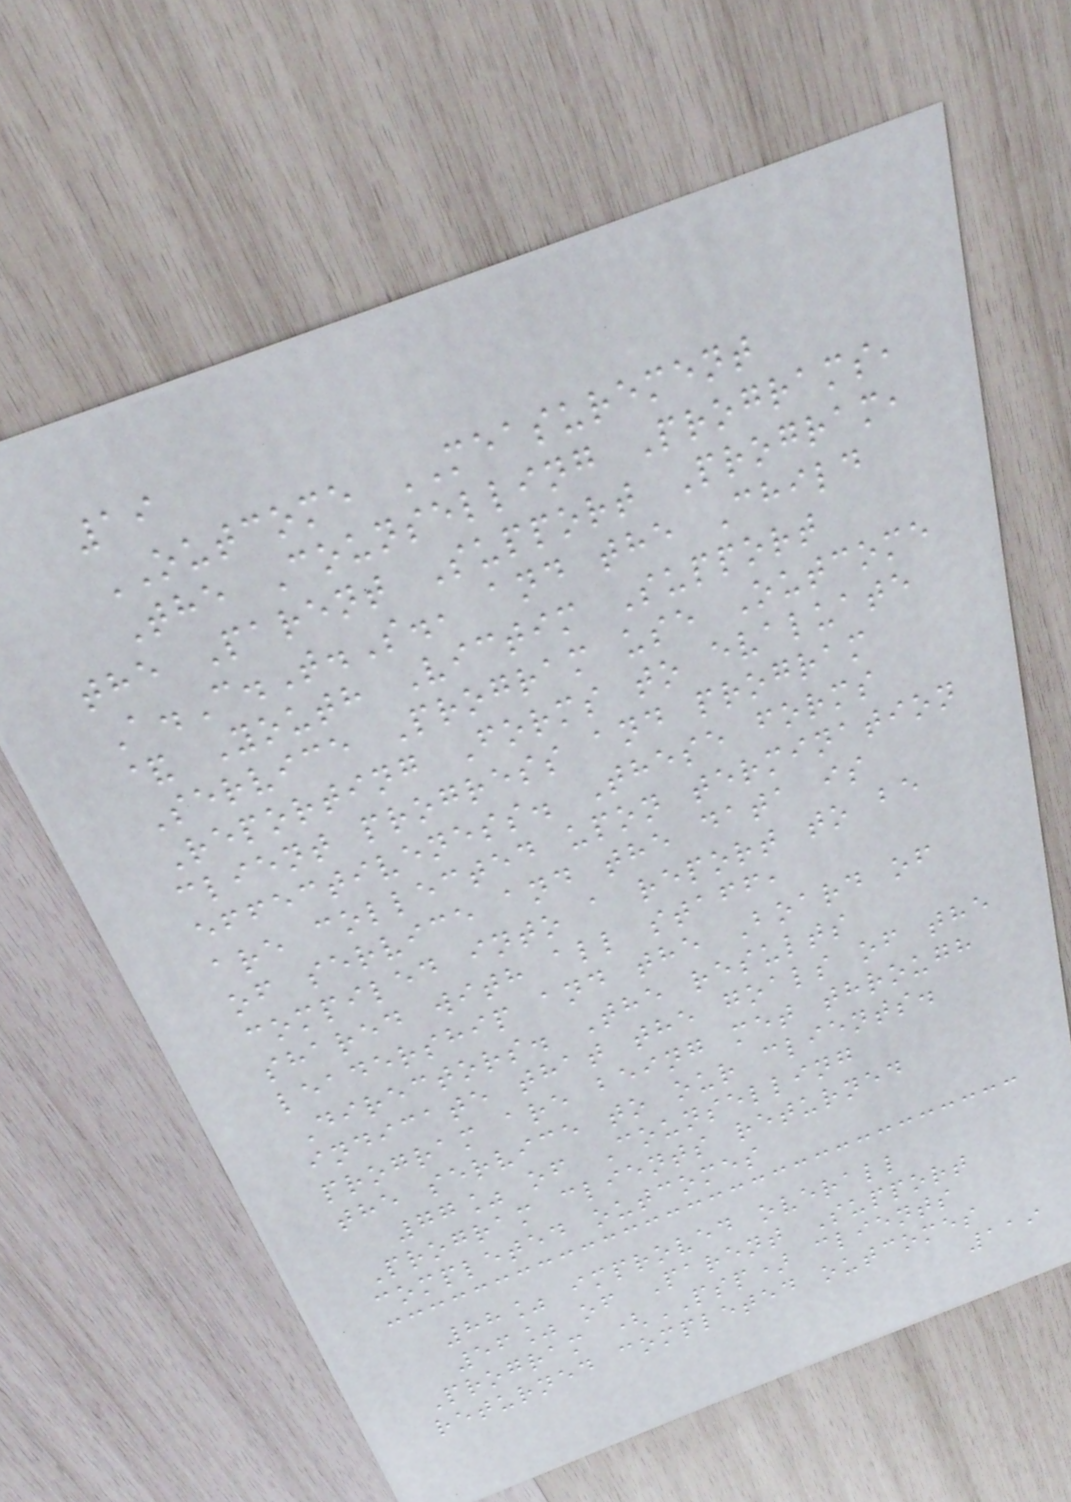19
OUTCOME MEASUREMENT
The Counselling Programs,
the Parent Support Program,
A.C.T.S., and the Child
& Youth Victim Support
Service Program use Outcome
Reporting Forms to evaluate
client progress and program
effectiveness. These forms
are collected upon termination
of service and the data is
compiled into a report to be
shared with all staff,
leadership and the Board of
Directors. The results
indicate that the goals of the
program are being met through
the service to our clients.
77% of Counselling
Program clients returned
completed outcomes
88% improved overall
56% of Parent Support
Program (PSP) clients
returned completed outcomes
119
